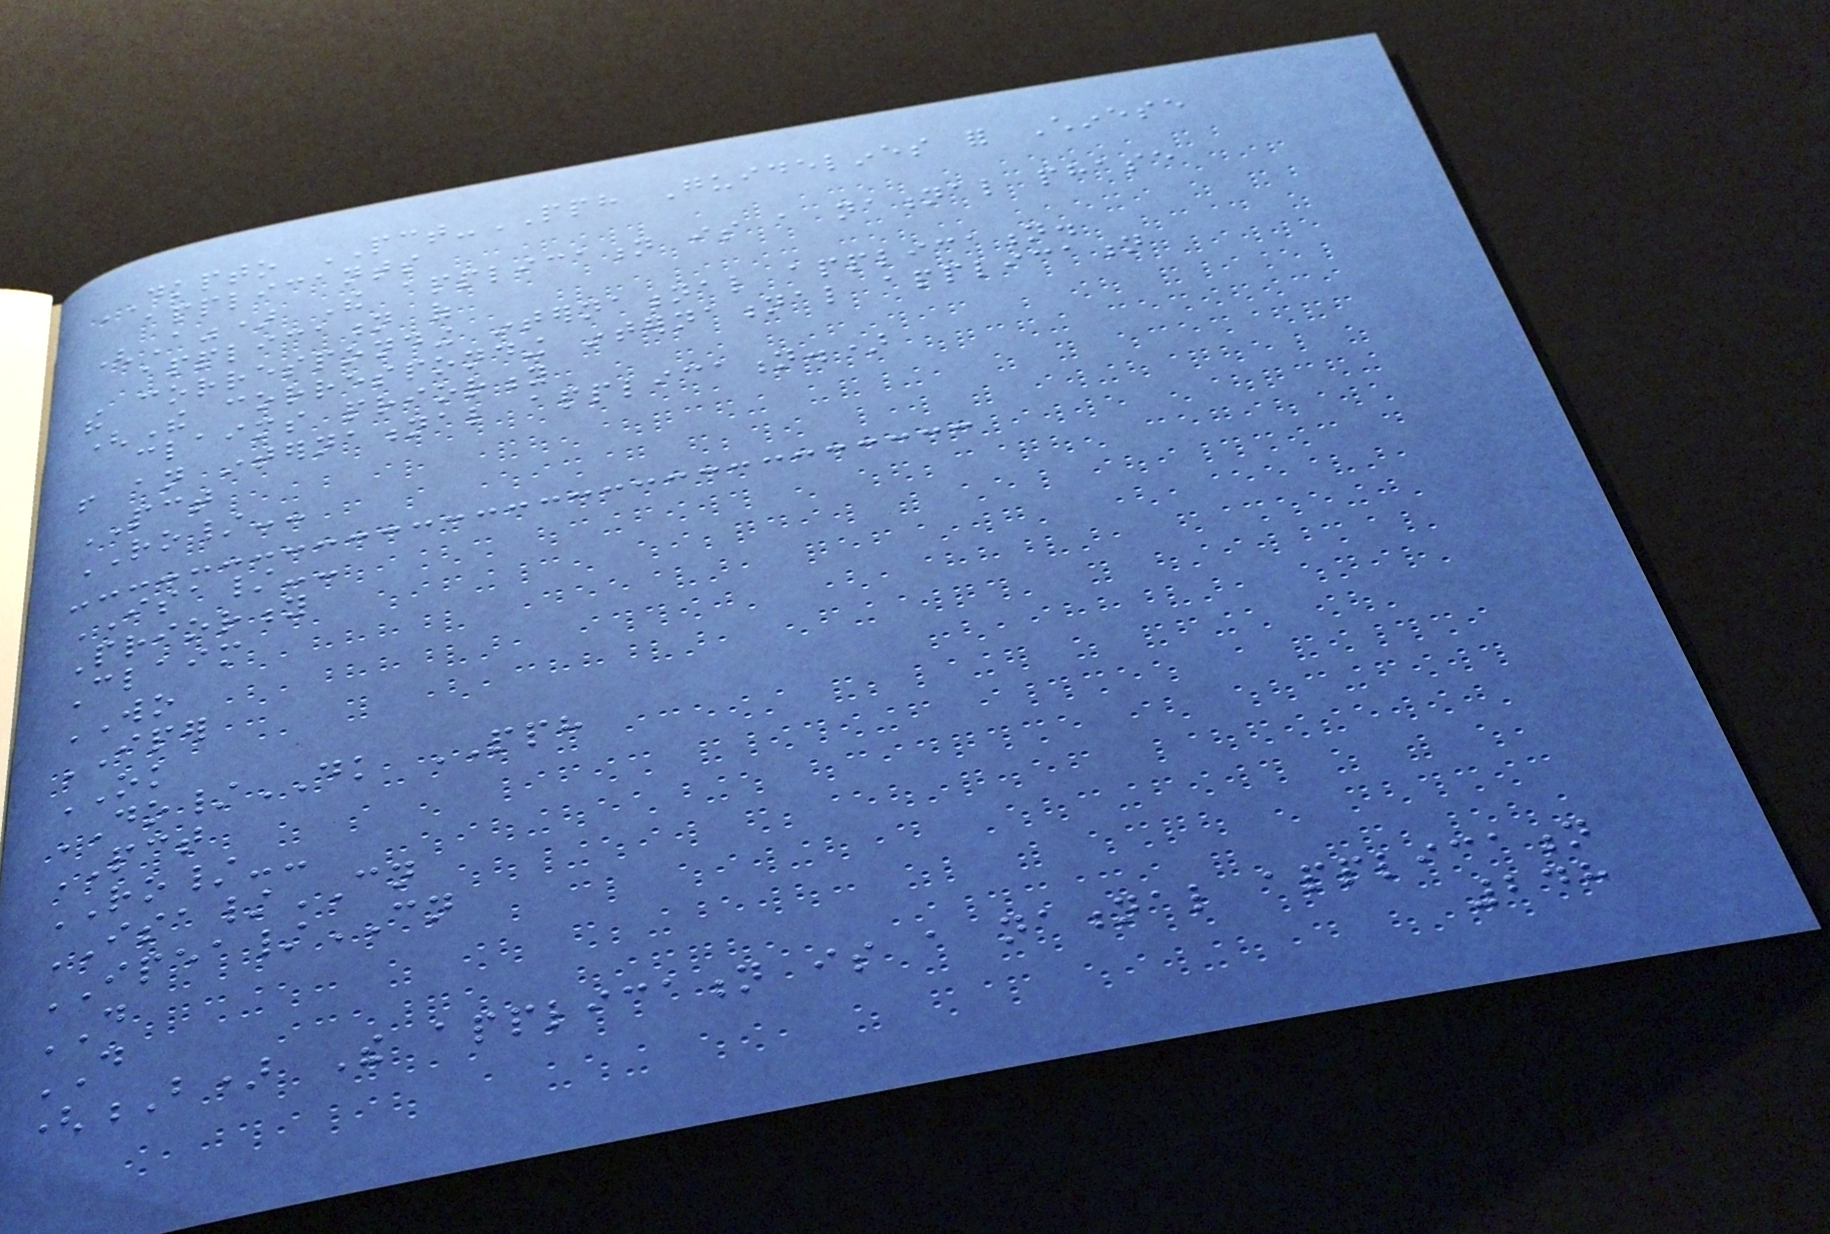DKPTO PCT-PPH Guidelines for Chinese
applicants
(A") The application is a national phase
application of
the corresponding international application.
(The corresponding international application
claims priority
from an international application.)
PCT
RO/--
ISA/--
Priority
Claim
WO
IPER
OK
DO/DK PPH
PCT
RO/--
ISA/CN
IPEA/CN
DO
DO
(B) The application is a national application
248
